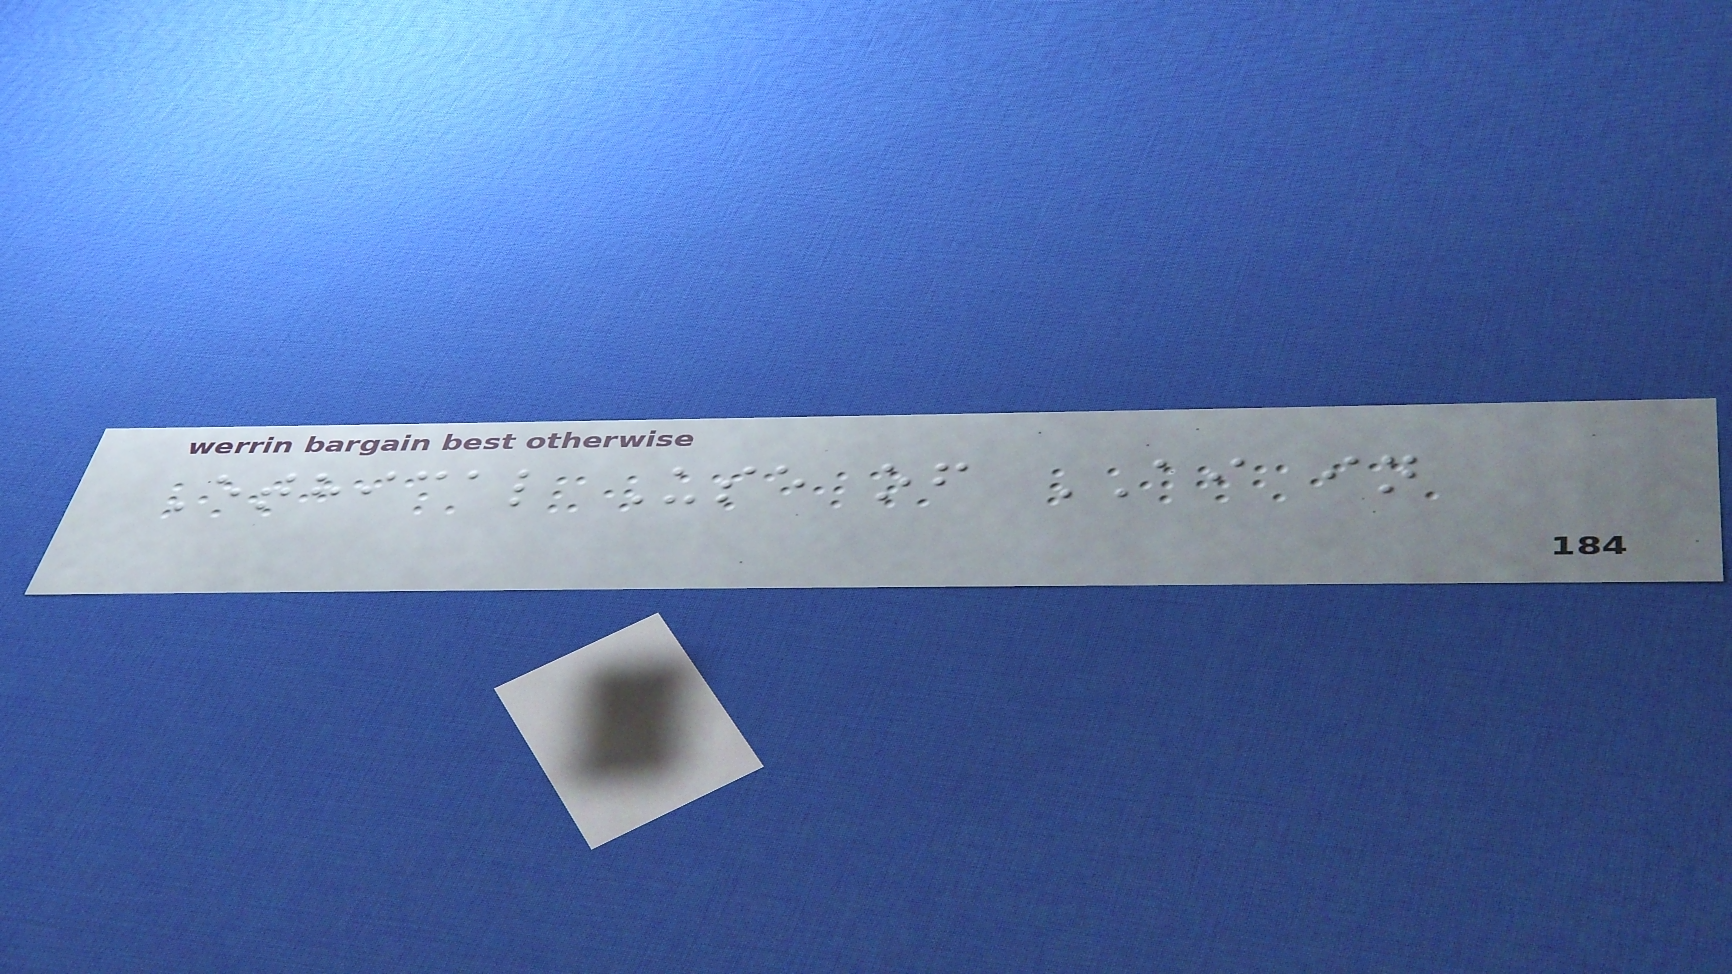Ethical Use of AI in
